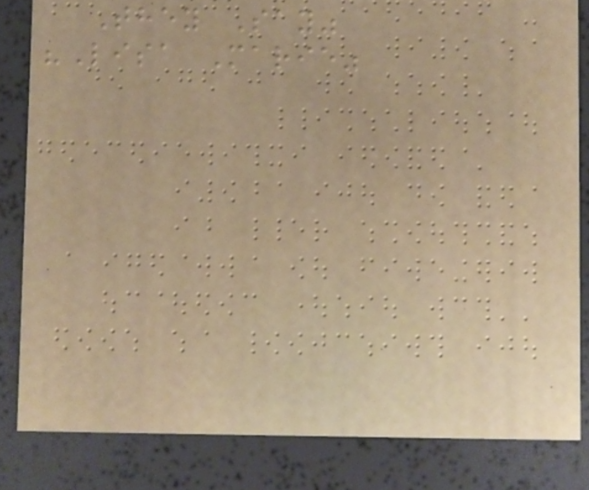They Say"
"Lisa Marie"
